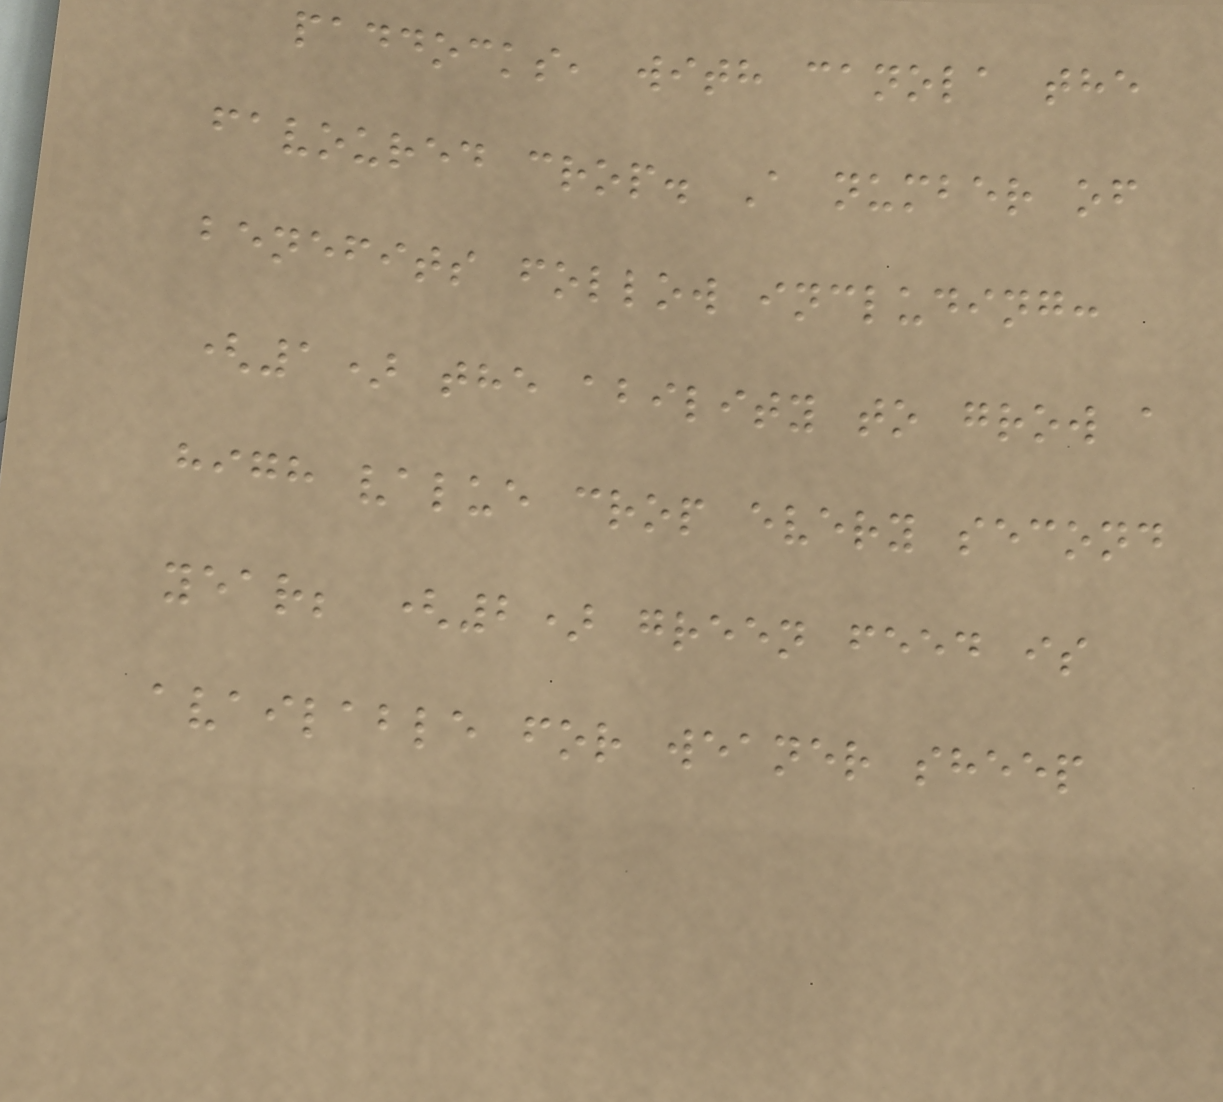paddocks, with canola the
favoured crop. A number of
benefits follow including:
(1) the ability to grow a
high value crop every second
year; (2) green feed is
available for weaner sheep
